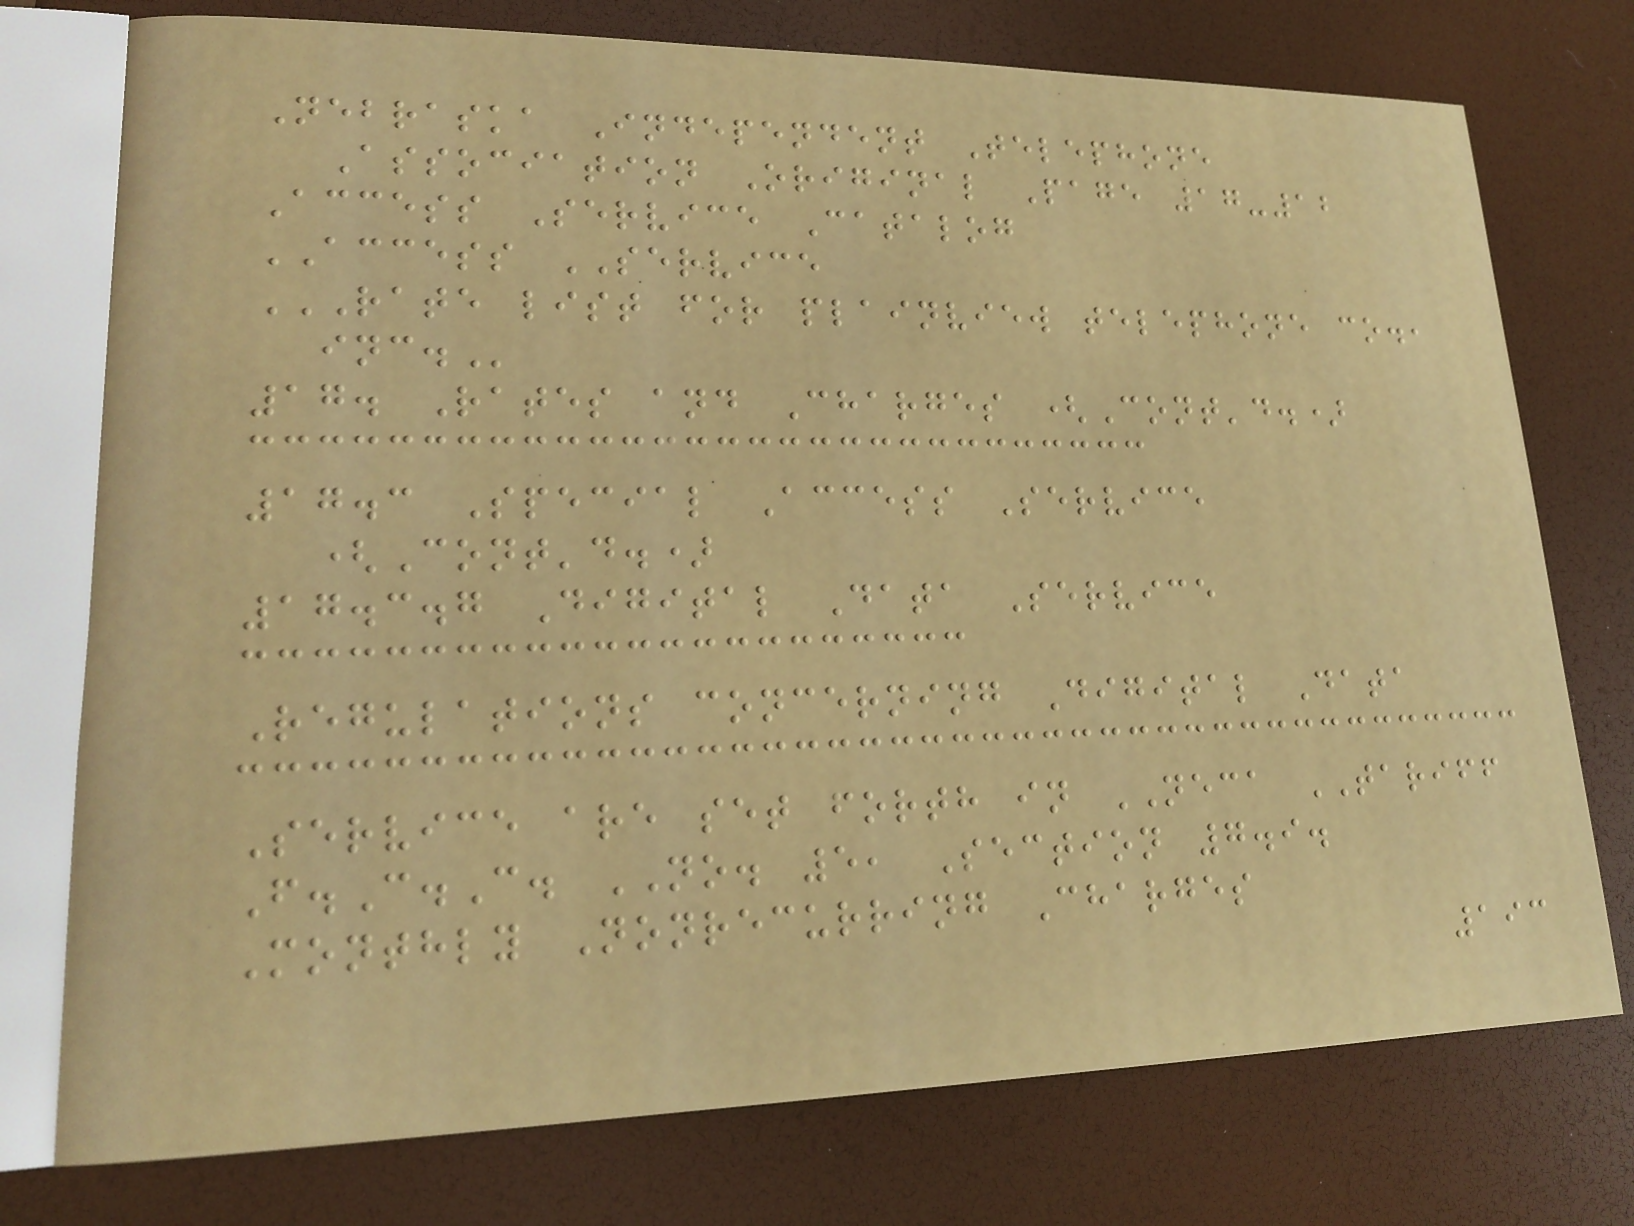Nebraska Independent Telephone
Association Original Page 17-12
Access Service Catalog
ACCESS SERVICE
RATE LIST FOR PLAINVIEW TELEPHONE CO.,
INC.
17. Rates and Charges (Cont'd.)
17.3 Special Access Service
(Cont'd.)
17.3.7 Digital Data Service
Regulations concerning Digital Data
Service are set forth in NECA TARIFF
F.C.C. NO. 5, Section 7.9.
Monthly Nonrecurring Charges
193
